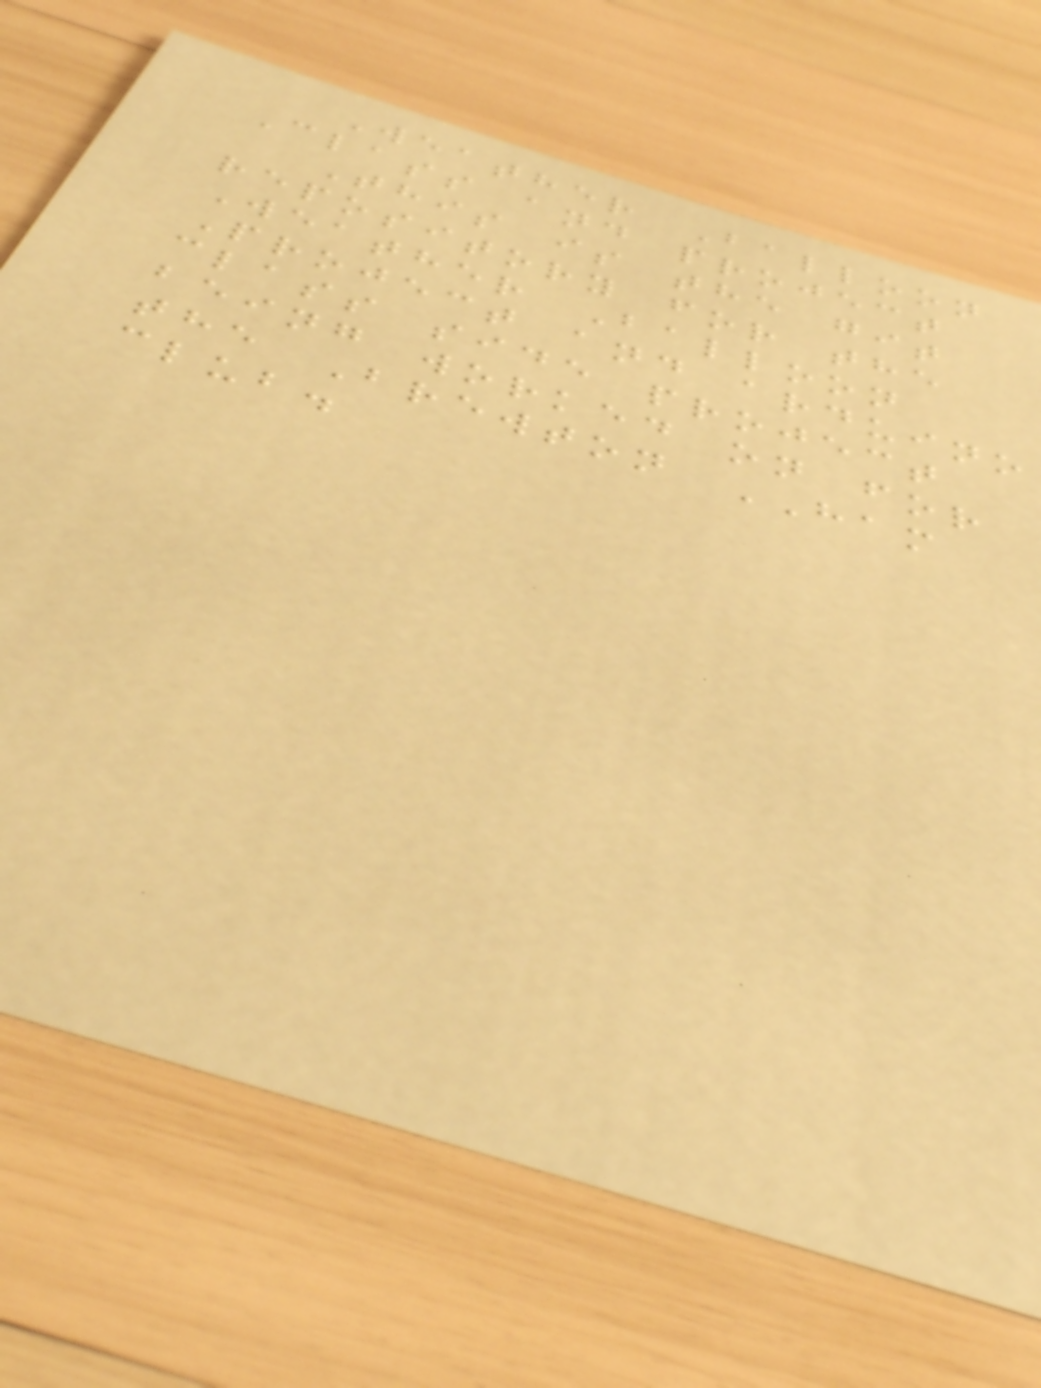Weather Balloon
Class and project
This is the git
repository for the
Weather Balloon
Project and arduino
class side project
being worked on for
the Brewton HAM
club.
